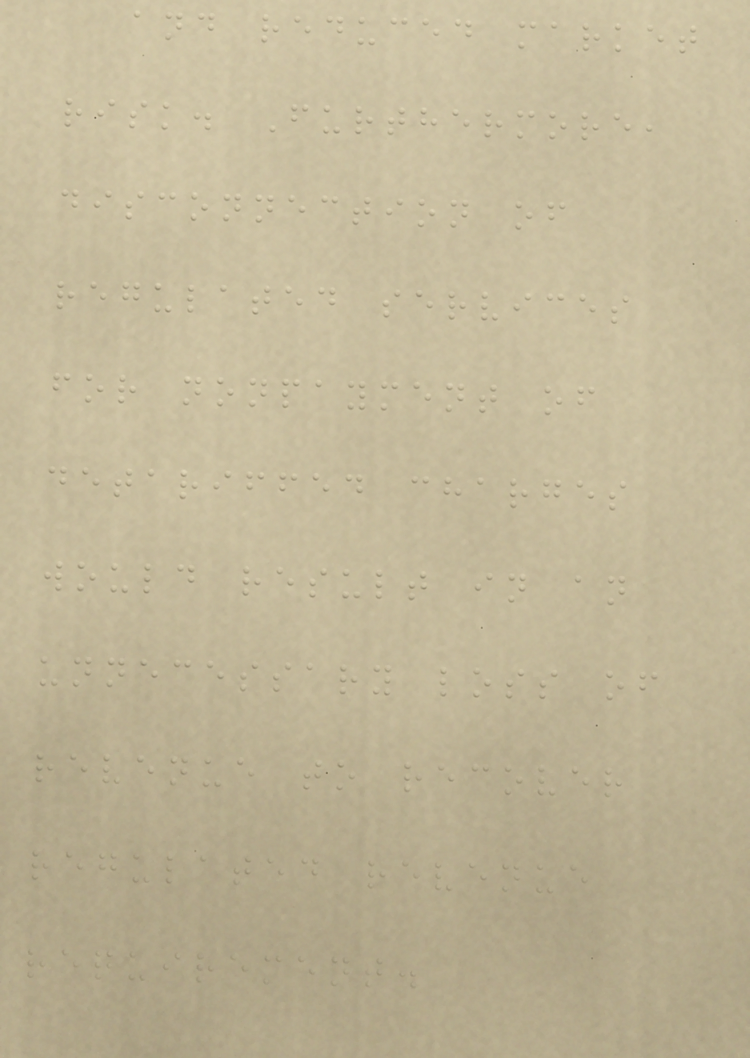and reduced market
risk. Furthermore,
disconnection of
regulated services
for nonpayment of
detariffed charges
would result in an
unnecessary loss of
revenue to recover
regulated revenue
requirement.
